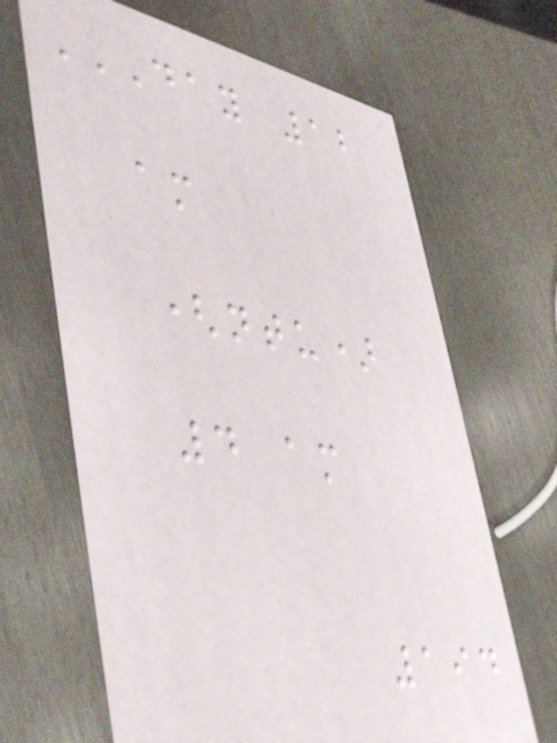DAY 12
AM
(NTU)
4 AM
194
